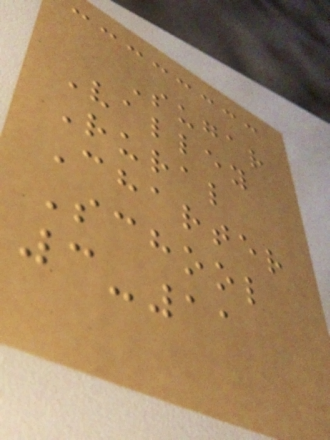Sugar
Valley
Rural
Charter
School
3-11
